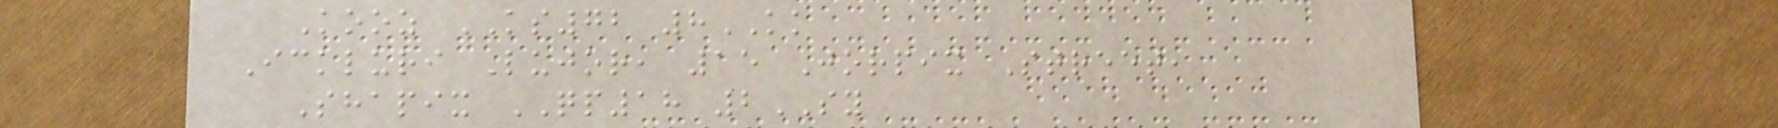Kooz KS72 8KK
Ickluri Lujor, 15 Jorpix Street,
Shapix QP18 2SY
